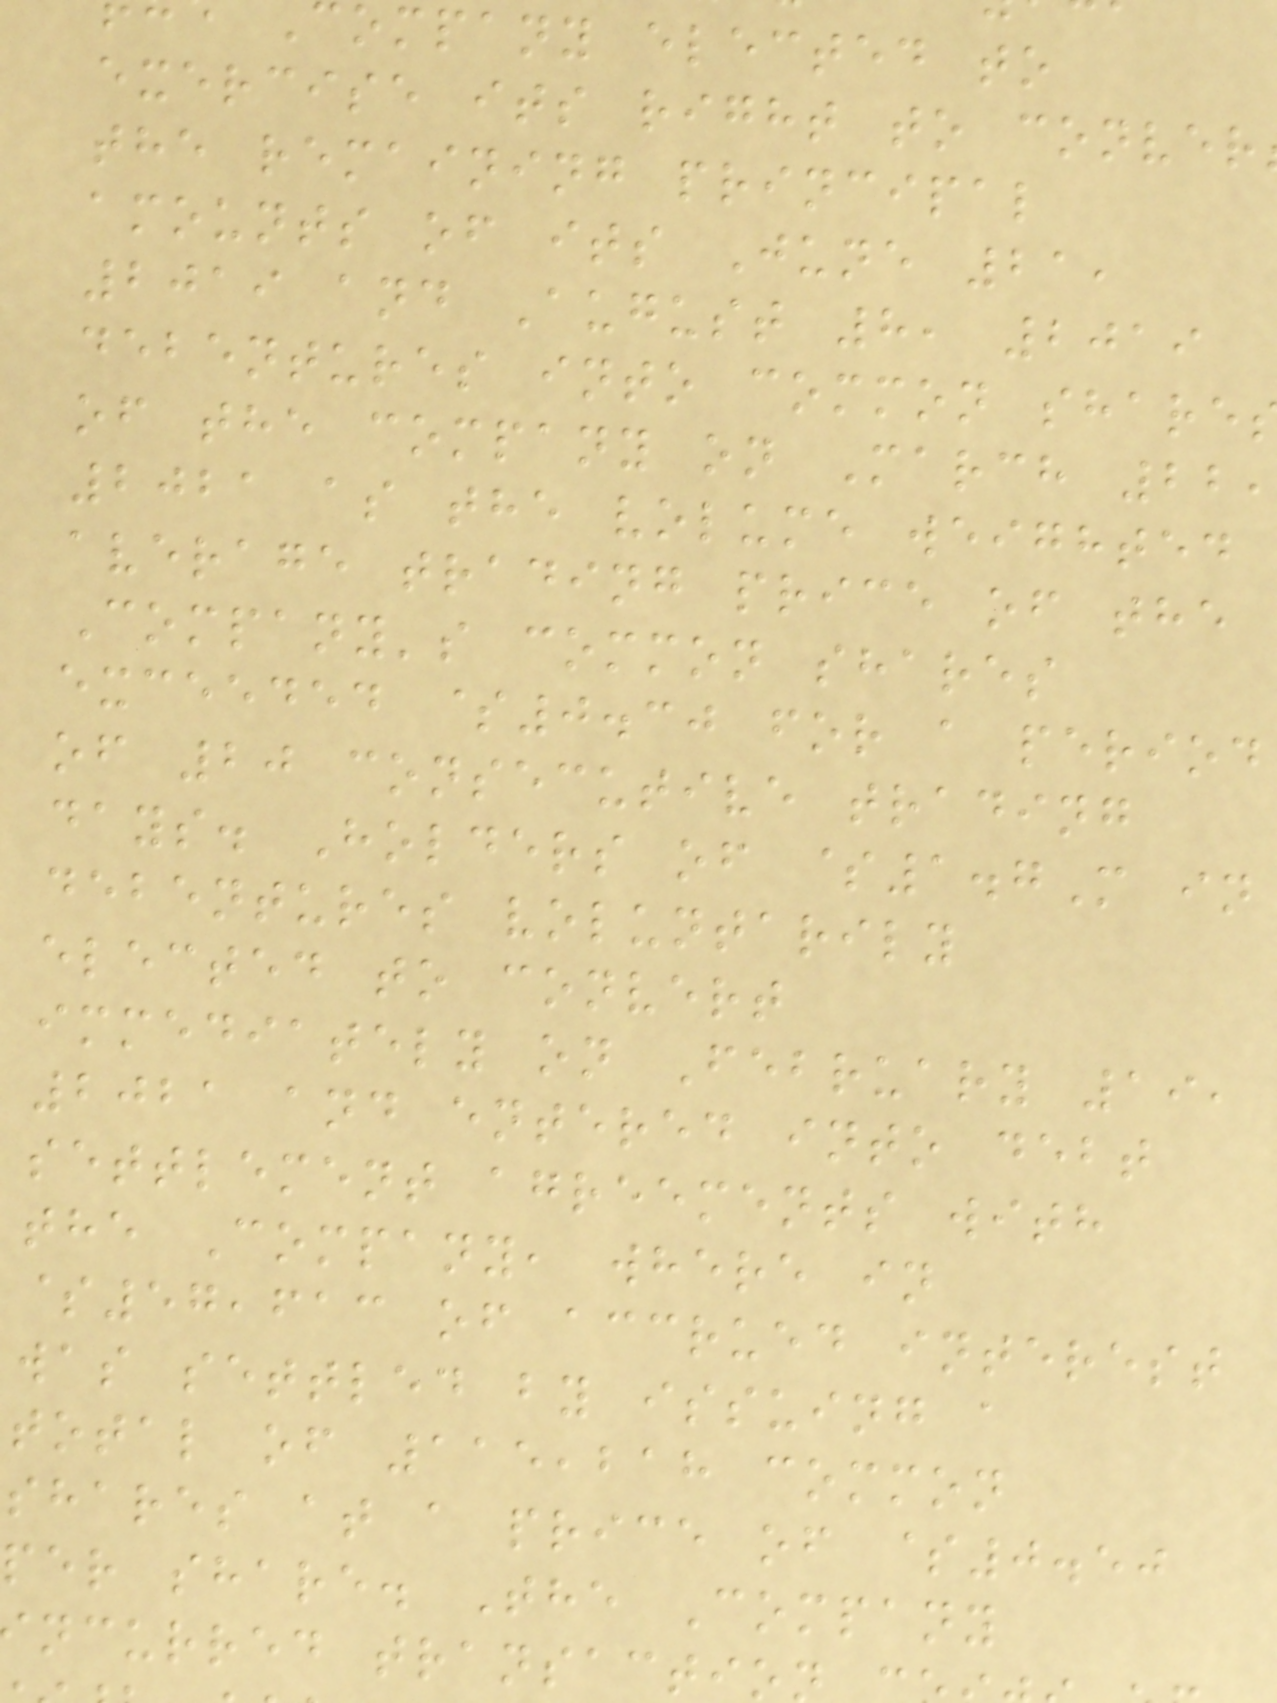ompany elected to
exercise its right to conver
the remaining principal
amounts of its June 21,
2019 and August 8, 2019
debentures into common share
of the company on March 22
2021 as the volume weighted
average trading price of the
Company's common shares
exceeded $0.30 for a period
of 20 consecutive trading
days. Holders of $1.7M in
debentures voluntarily
elected to convert
immediately on February 19,
2021 and entered into debt
settlement agreements with
the Company, where in
$57,613 of accrued interest
was settled by issuing a
total of 115,218 common
shares at a price of $0.50
per share. The Company
ncurred transactio
